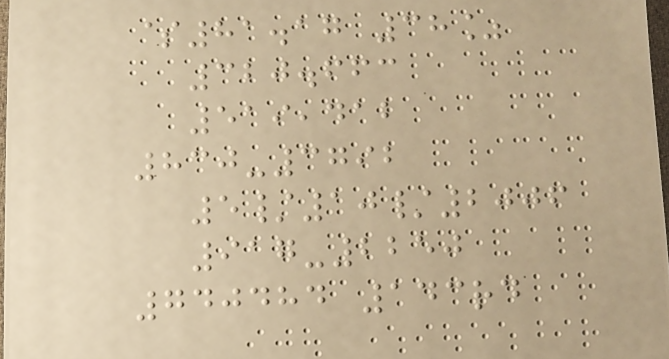$81.17 38%
320.663
519,412
830-3792
5/10/2006
917-2250
740484 143rd
